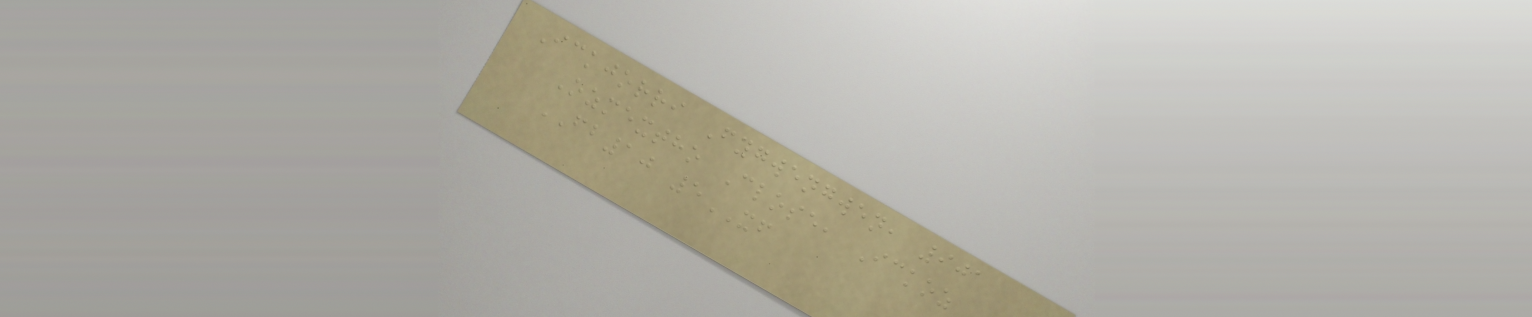Ickjorri Fygwengwen, 901
Ozmextho Close, Ickoz
FB10 5XF
